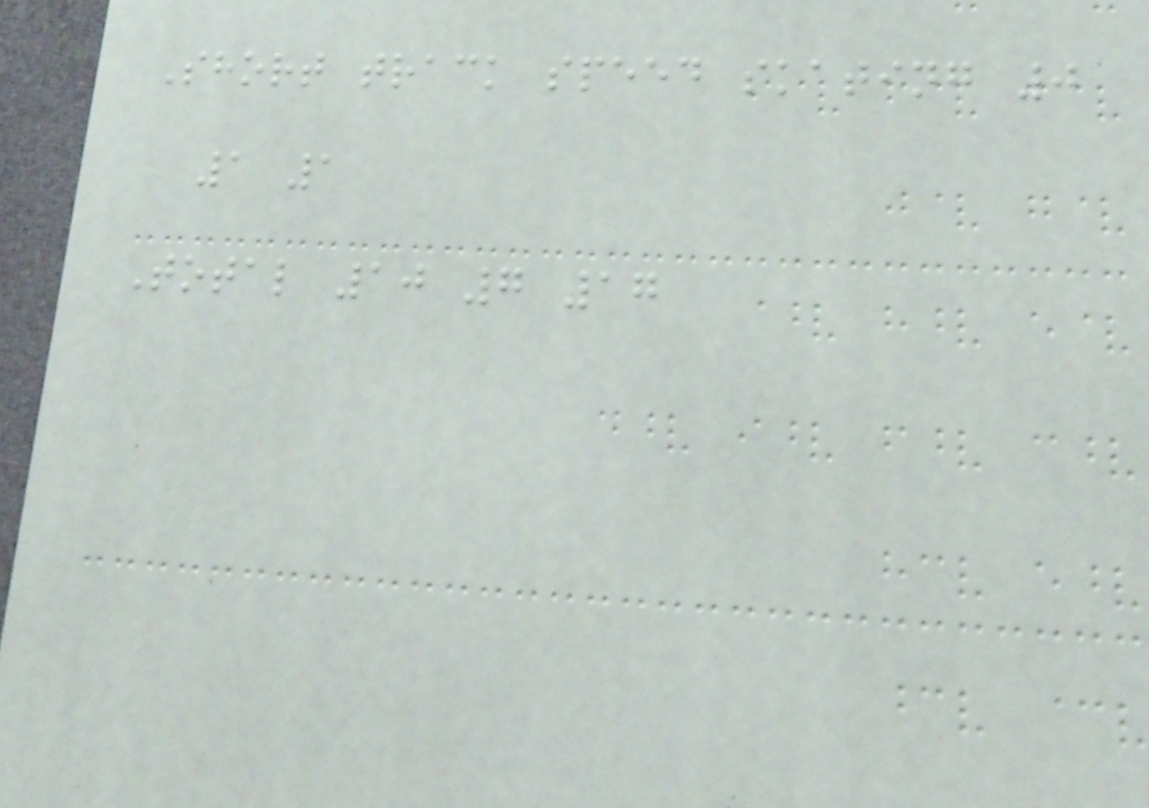Short track speed skating 0
1 1
Total 10 7 17
